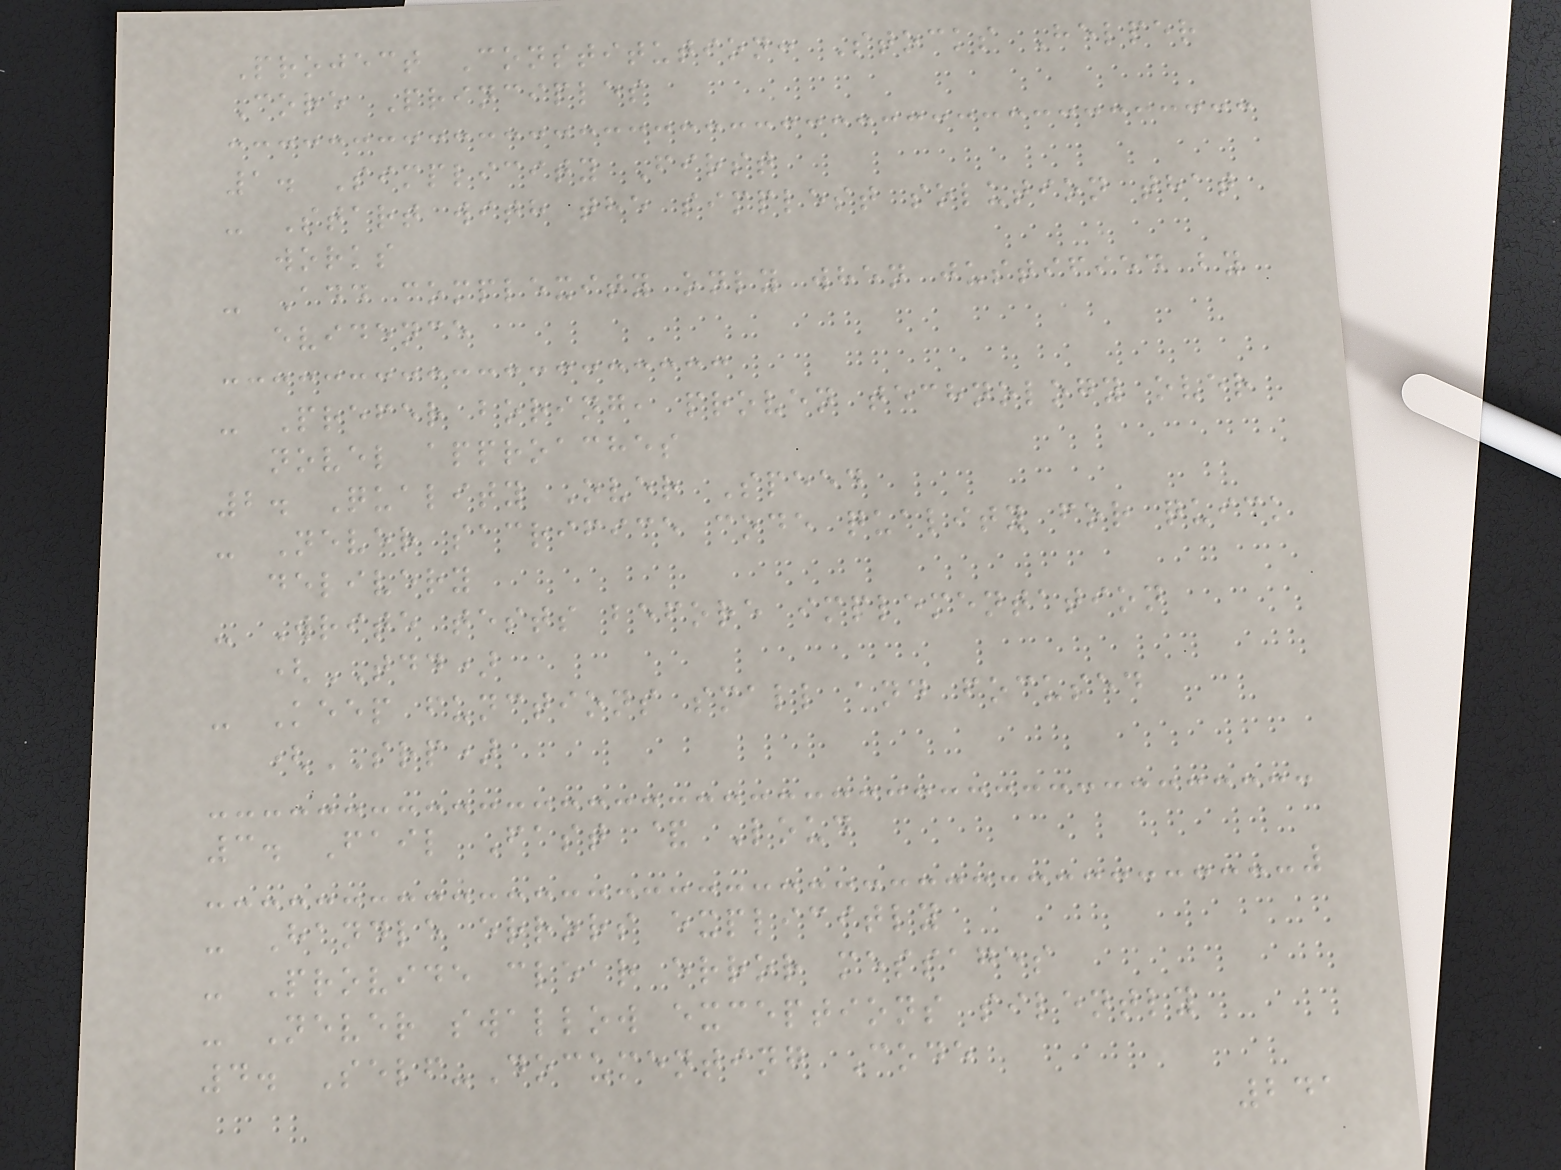Project Constitution: Stocks Helper
Core Principles
1. Simplicity First
- Start with the simplest solution that
works
- Add complexity only when justified by
evidence
- Prefer boring, proven technology over
novel approaches
2. Quality Over Speed
- Never sacrifice code quality for quick
delivery
- Write tests before implementation
(TDD)
- Keep functions small and focused
(SRP)
3. Fail Fast & Loud
- Handle errors explicitly
- Provide clear error messages
- Never swallow exceptions silently
4. Self-Documenting Code
241
